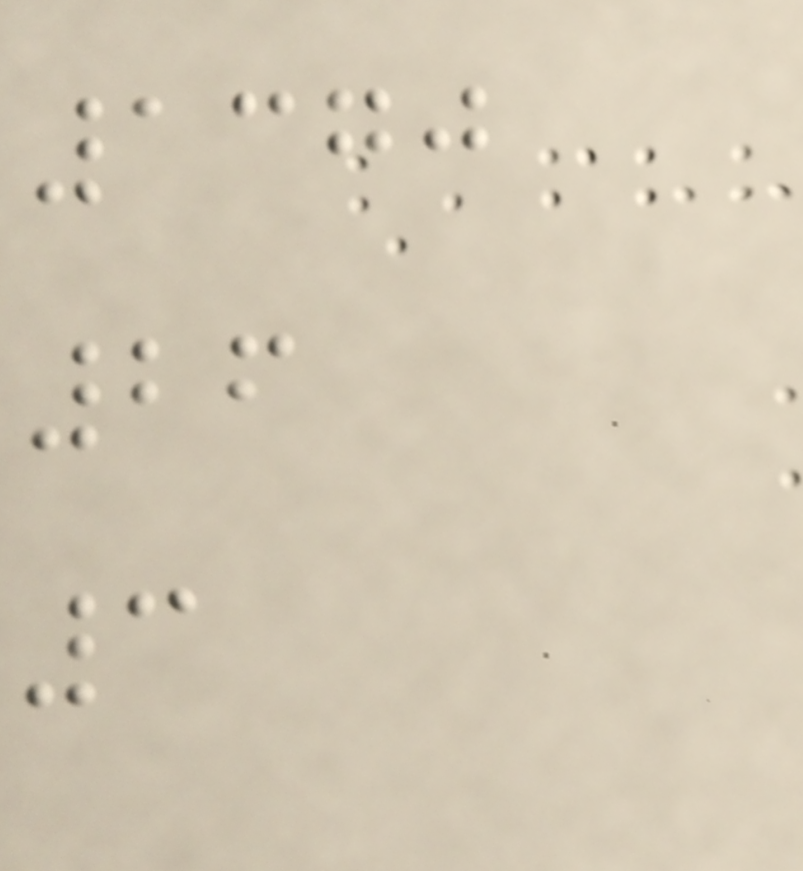1370
26
3
